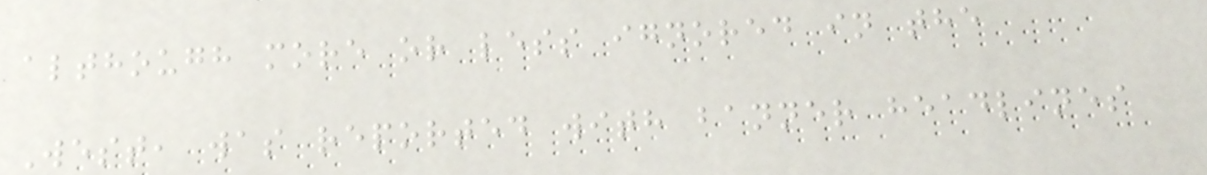although more or less ignored in the
West, was reported with banner headlines
